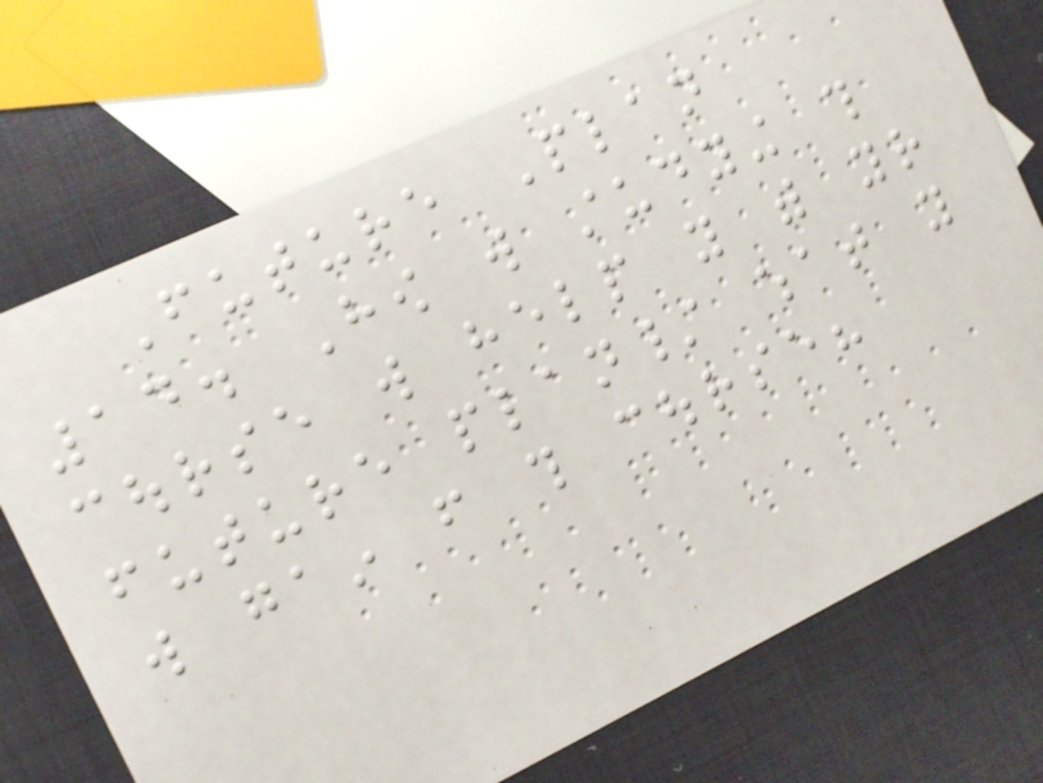Future Plan
14. How will studying this
course will help you with your
future plan/ what you
will gain from this course?
